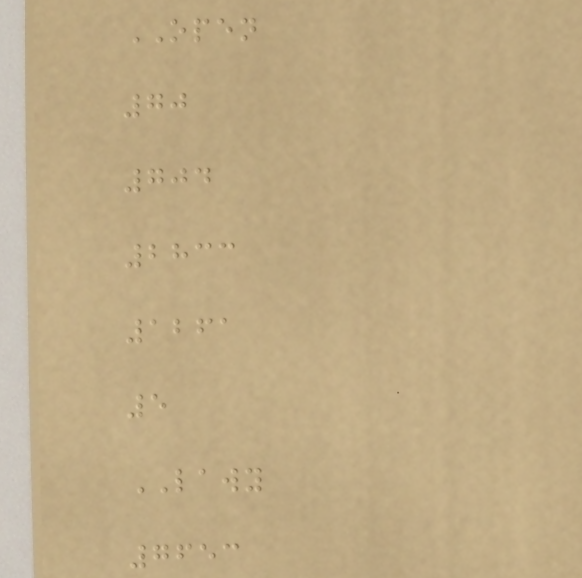OPEN
70
704
2833
1261
5
LAWY
7653
